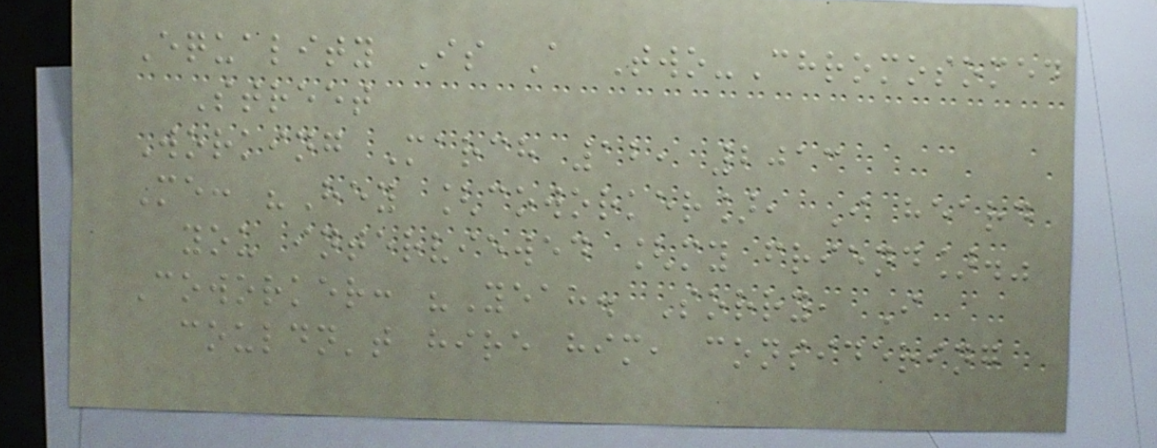Equality Is A Two-Chromosomed
Street
Working March 12, 2013
Me: "Hey [coworker], I heard
you interviewed [my friend]."
Coworker: "Yeah. Sorry, I
couldn't hire him, considering
